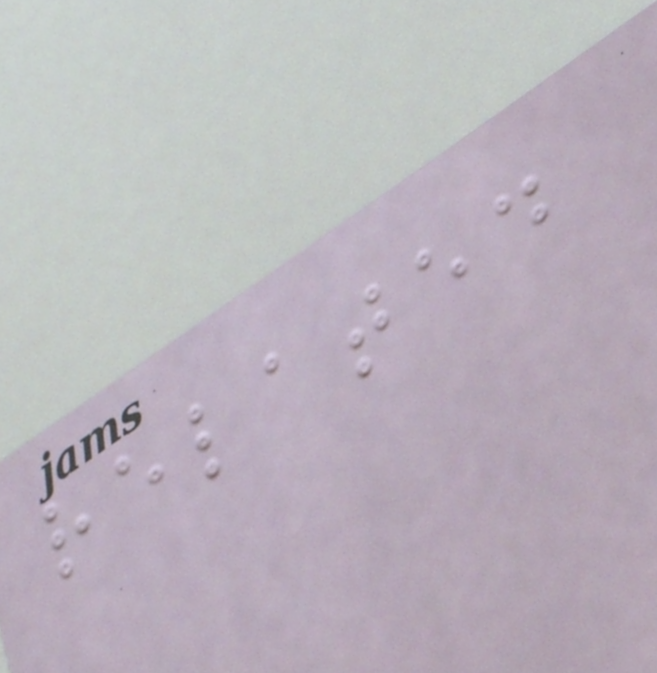related
